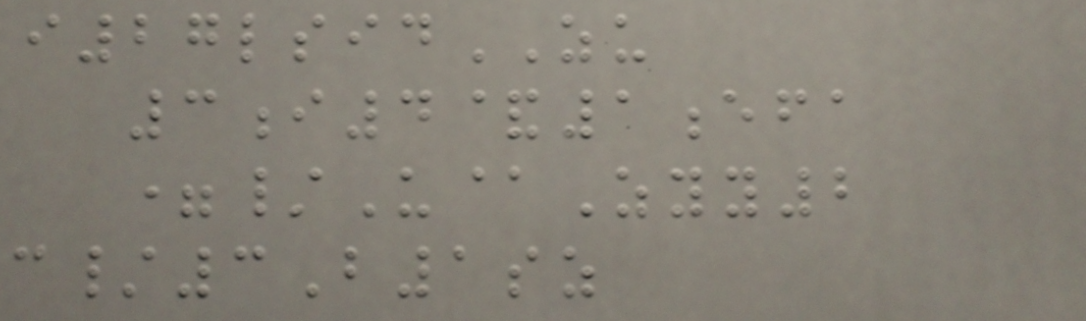i27lsidZU
3i4&1efa
=/U@Zyy2
c/3B1sz
